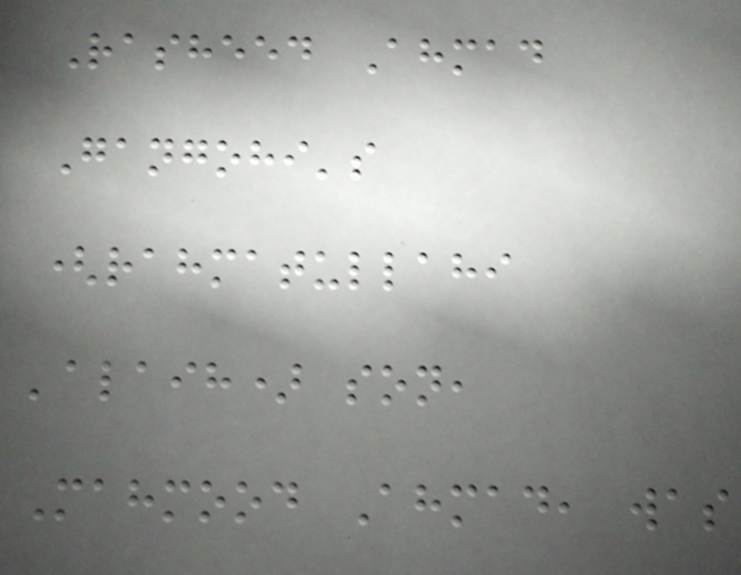Rasheed Ahmad
Gangohi's
(rahmatullahi
'alaih) son,
Mahmood Ahmad, was
